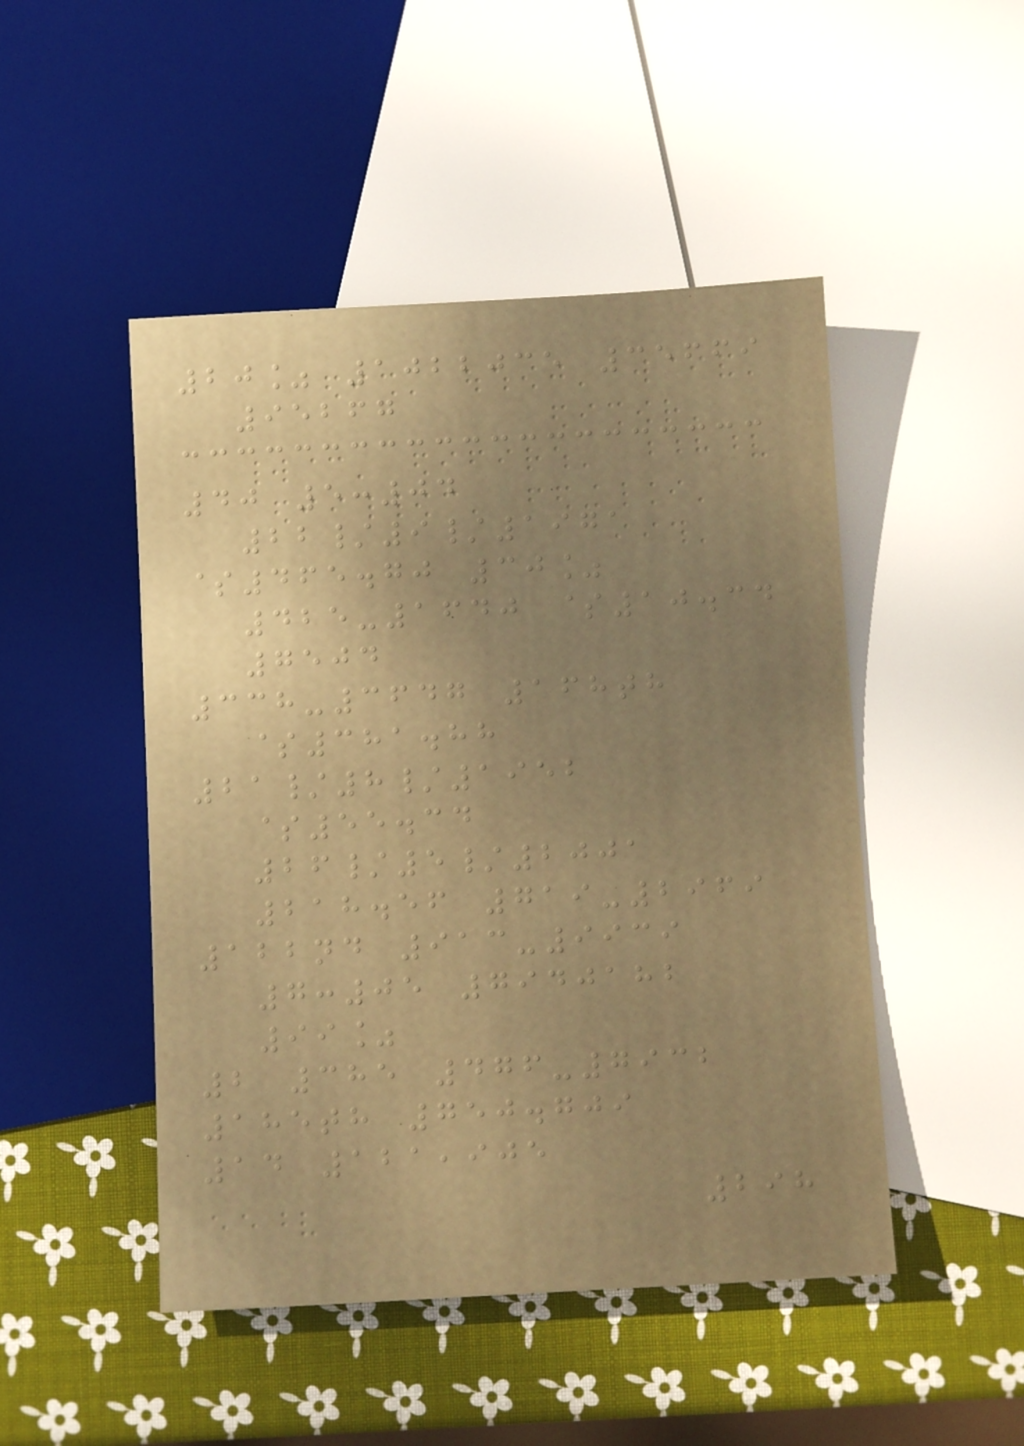20% 1022035 35669
95267
40 5:04
22/9/1971
$465.70 30%
425-1640 $10.34
7504
338-3647 168th
$381.88
21/8/1952
$55.34
26/5/2001
218.56 719-2969
122nd 913-9939
7:05 7940182
99%
2 385 476-7932
185th 750.709
14 121,905
298
